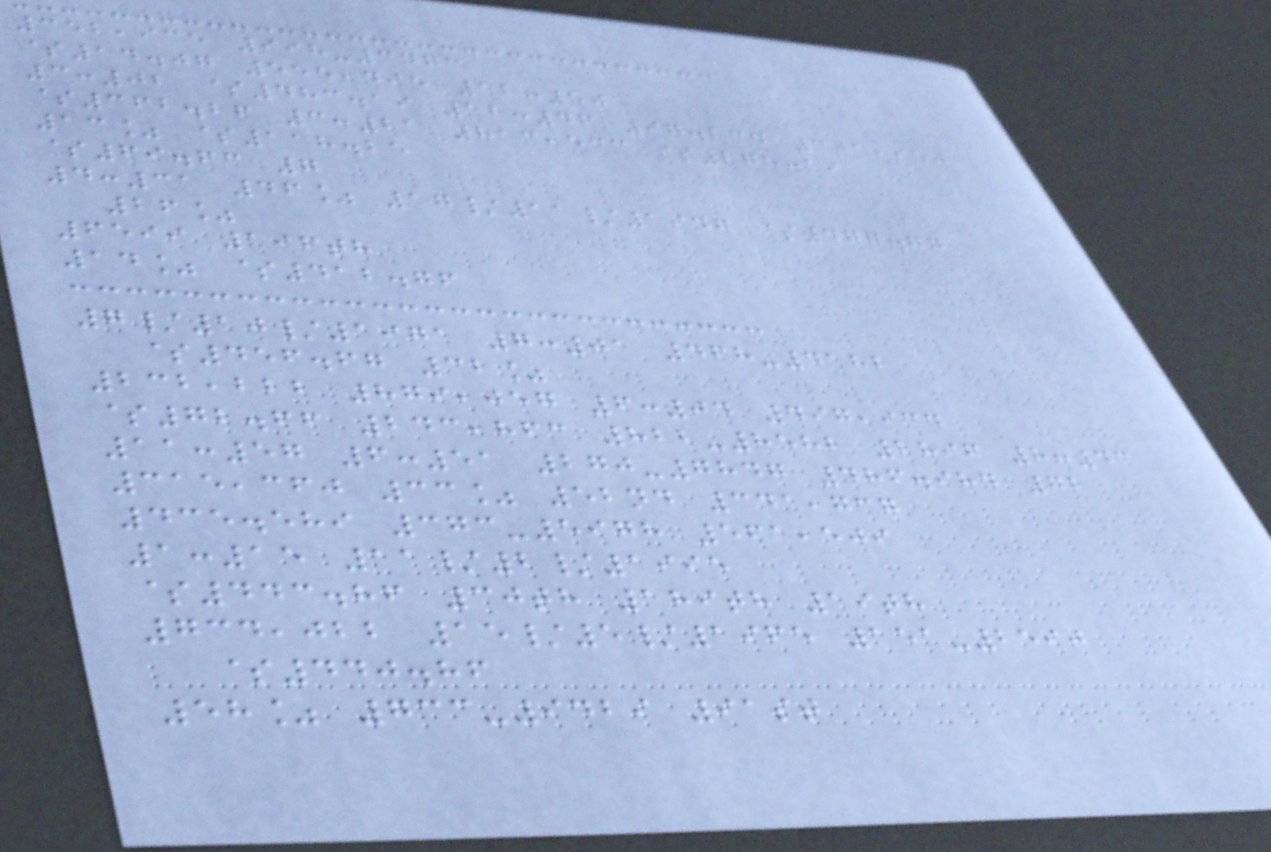352,935 998-3473
$14.07 555,495 12:50
3:02 $483.19 12:46 97.234 301,950
$362.26 3:21 813,533 $275.19
13% $118.25
$69.63 7
4:31 46% 17/11/1947 $477.77
26%
6599 196th
14% $412.76
7/10/1971 7:01 468-4182
$456.67 32%
232,222 879,057 6:04 497,934
$72.66 243,863 822-8582 2896 8:43
11:57 6:51 270-7847 486.984 72
315,360 33% 52nd 341,737
435.589 373-5978 561,509
1:15 11/2/1995
$443.86 30th 189th 19th
734,022 15/5/1965 151-2590
$440.86
58% 733-9429 91st
